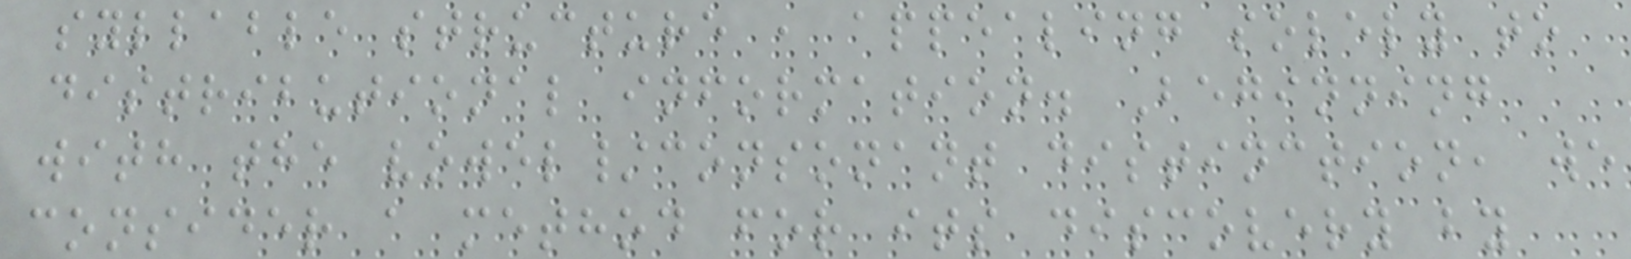syllable structure , appealing solely to
distributional information. Beginning
with the vowel/consonant distinction, we
consider a method for its discovery by
